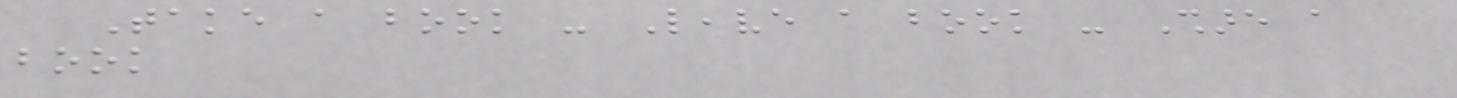Take a book - Leave a book - Share a
book
